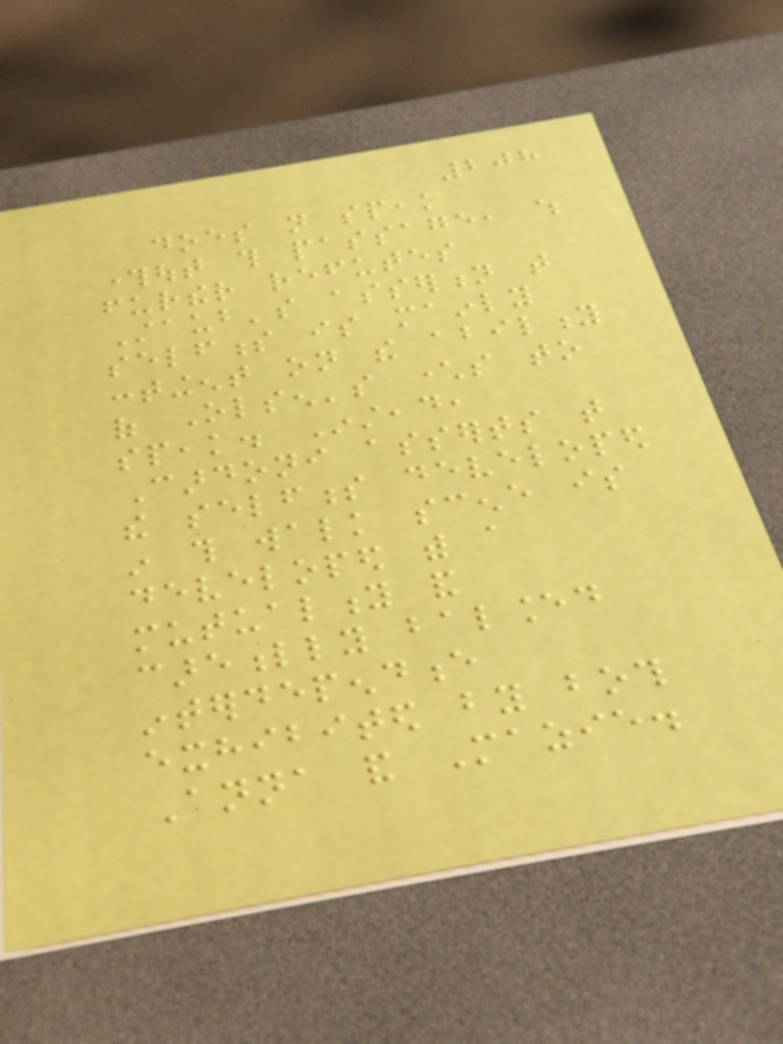208
does not speak
throughout this passage, which
further refutes
Staub's assertion that
selfness is mainly
contingent on the ability
of Olsen's characters to
speak. Instead,
Cardoni asserts that
the selfness developed
in this walk scene is
developed with a
mutuality and
carefully balanced
interdependence
exhibited by both
Anna and Mazie.
